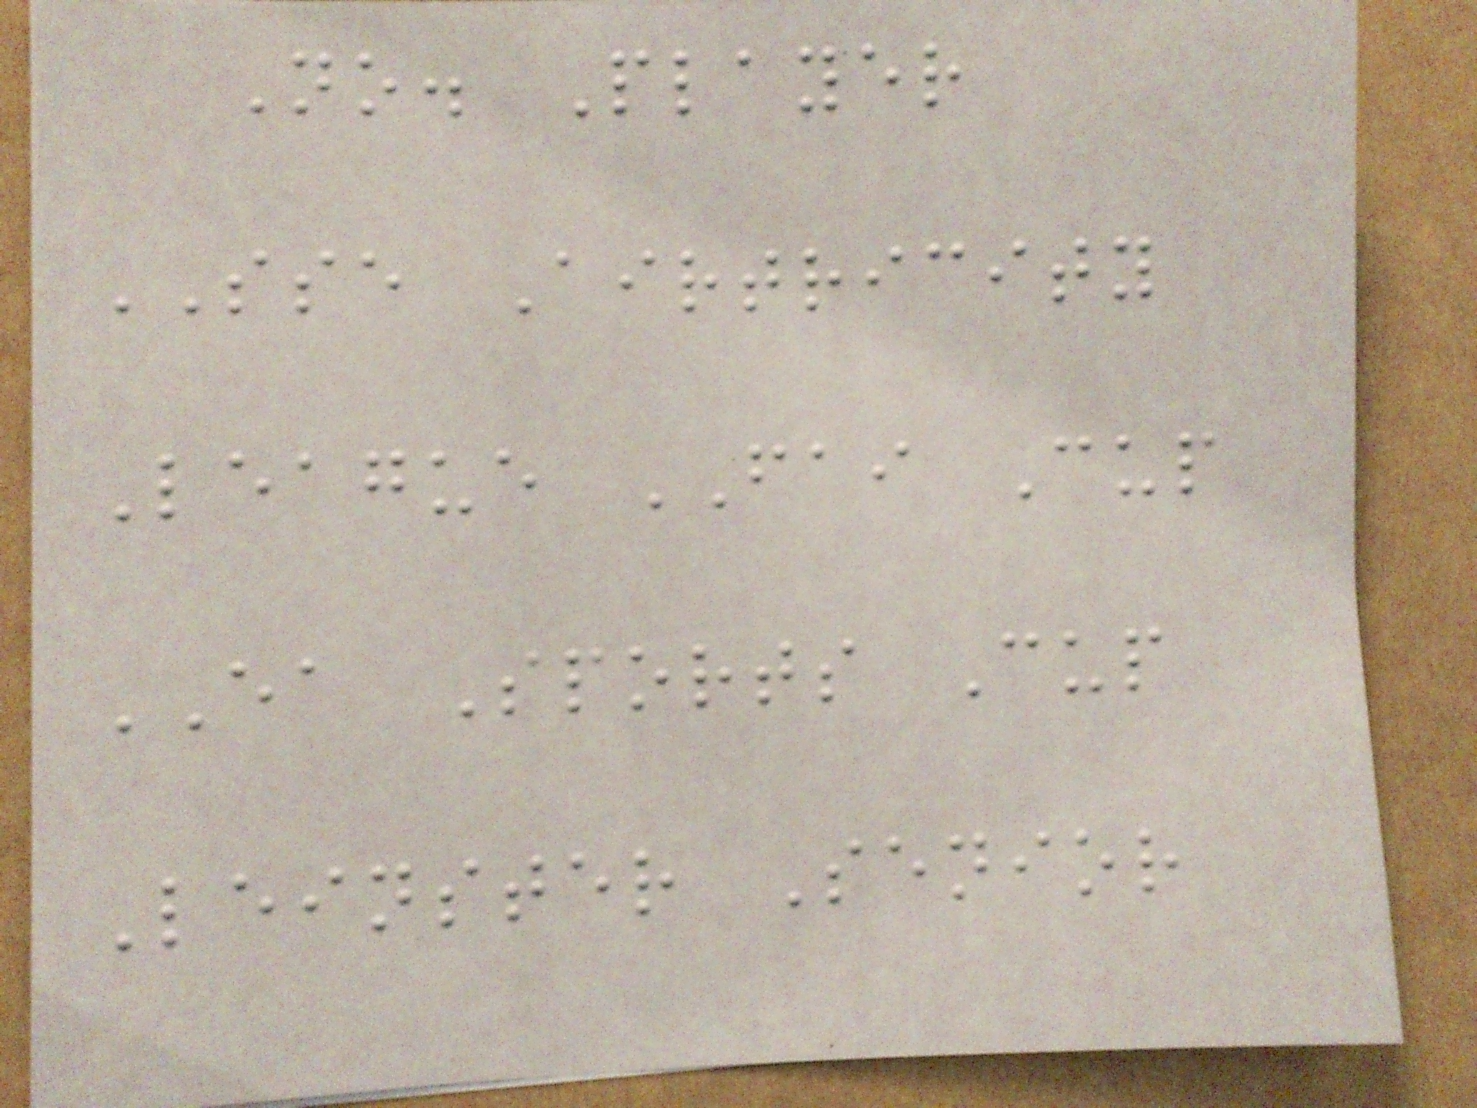No. Player
SSE Airtricity
League FAI Cup
EA Sports Cup
Leinster Senior
